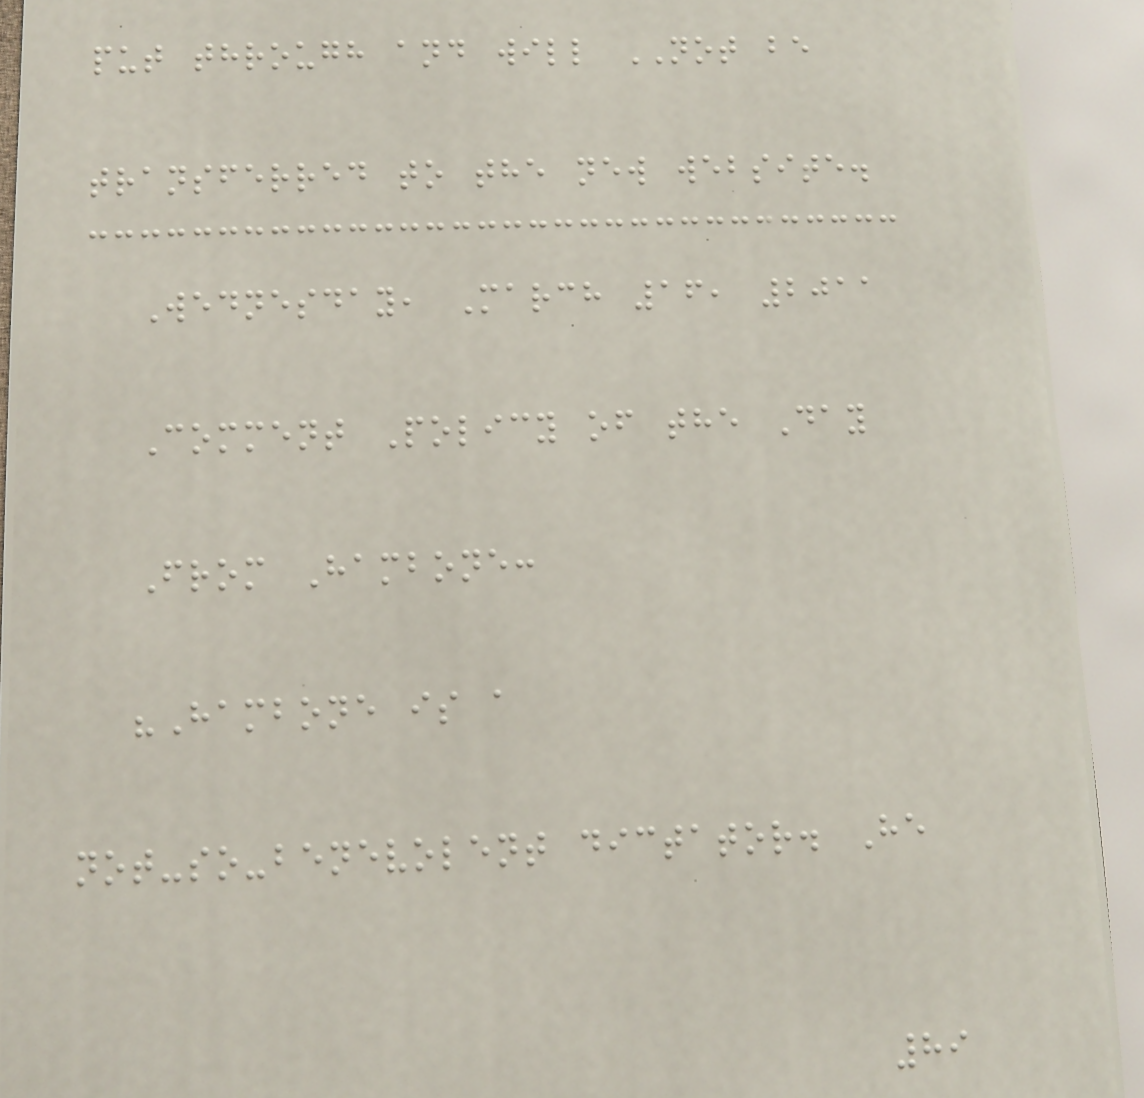put through and will NOT be
transferred to the new website.
Wednesday, March 16, 2011
Comment Policy of the Day
From Hambone:
"Hambone is a
not-so-benevolent dictator. He
89
